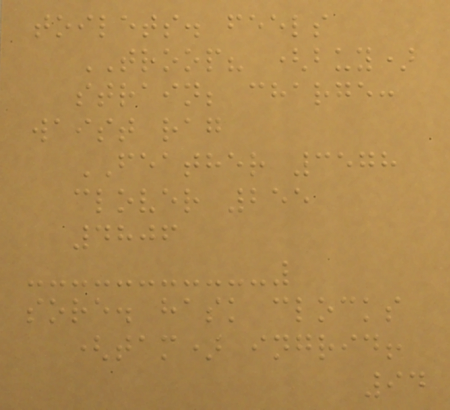toilets. feels
TROOP? (buy)
strain; charge:
waist rag
FEATHER 3578
clover 255
4806
sore. hask clocks
(tam) ingrid!
94
